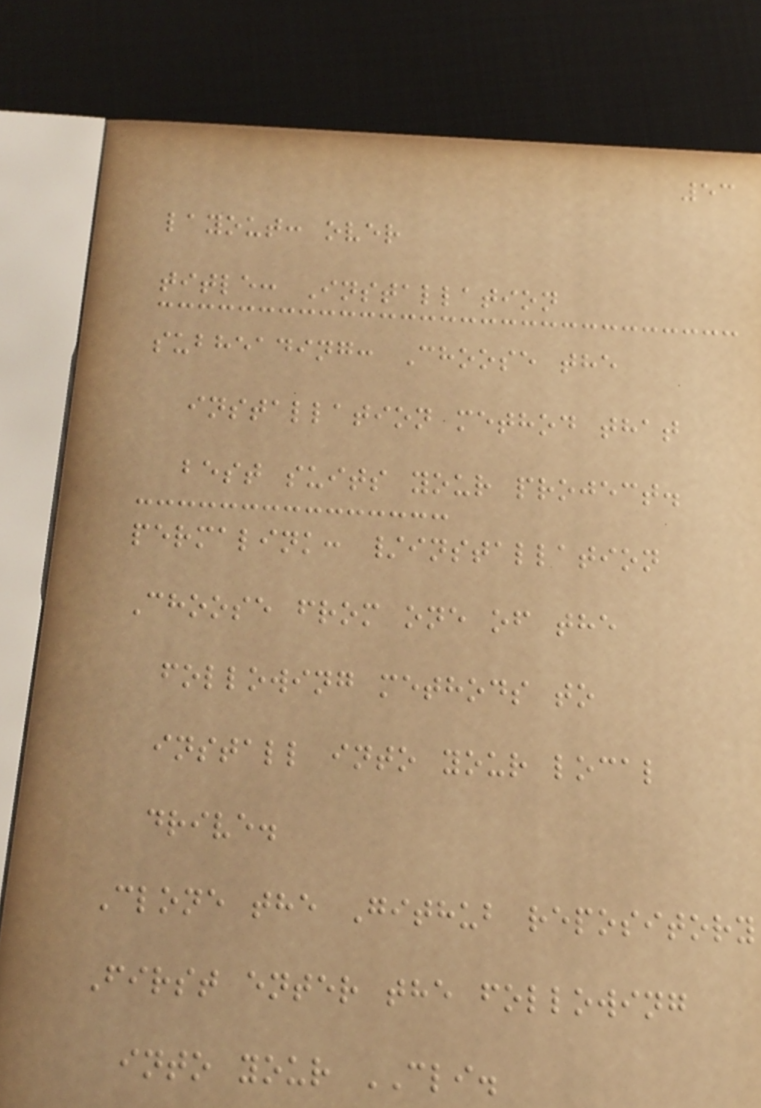53
layout: over
title: Installation
subheading: Choose the
installation method that
best suits your project.
permalink: /installation
Choose from one of the
following methods to
install into your local
drive.
Clone the Github repository
First enter the following
into your CLI.
